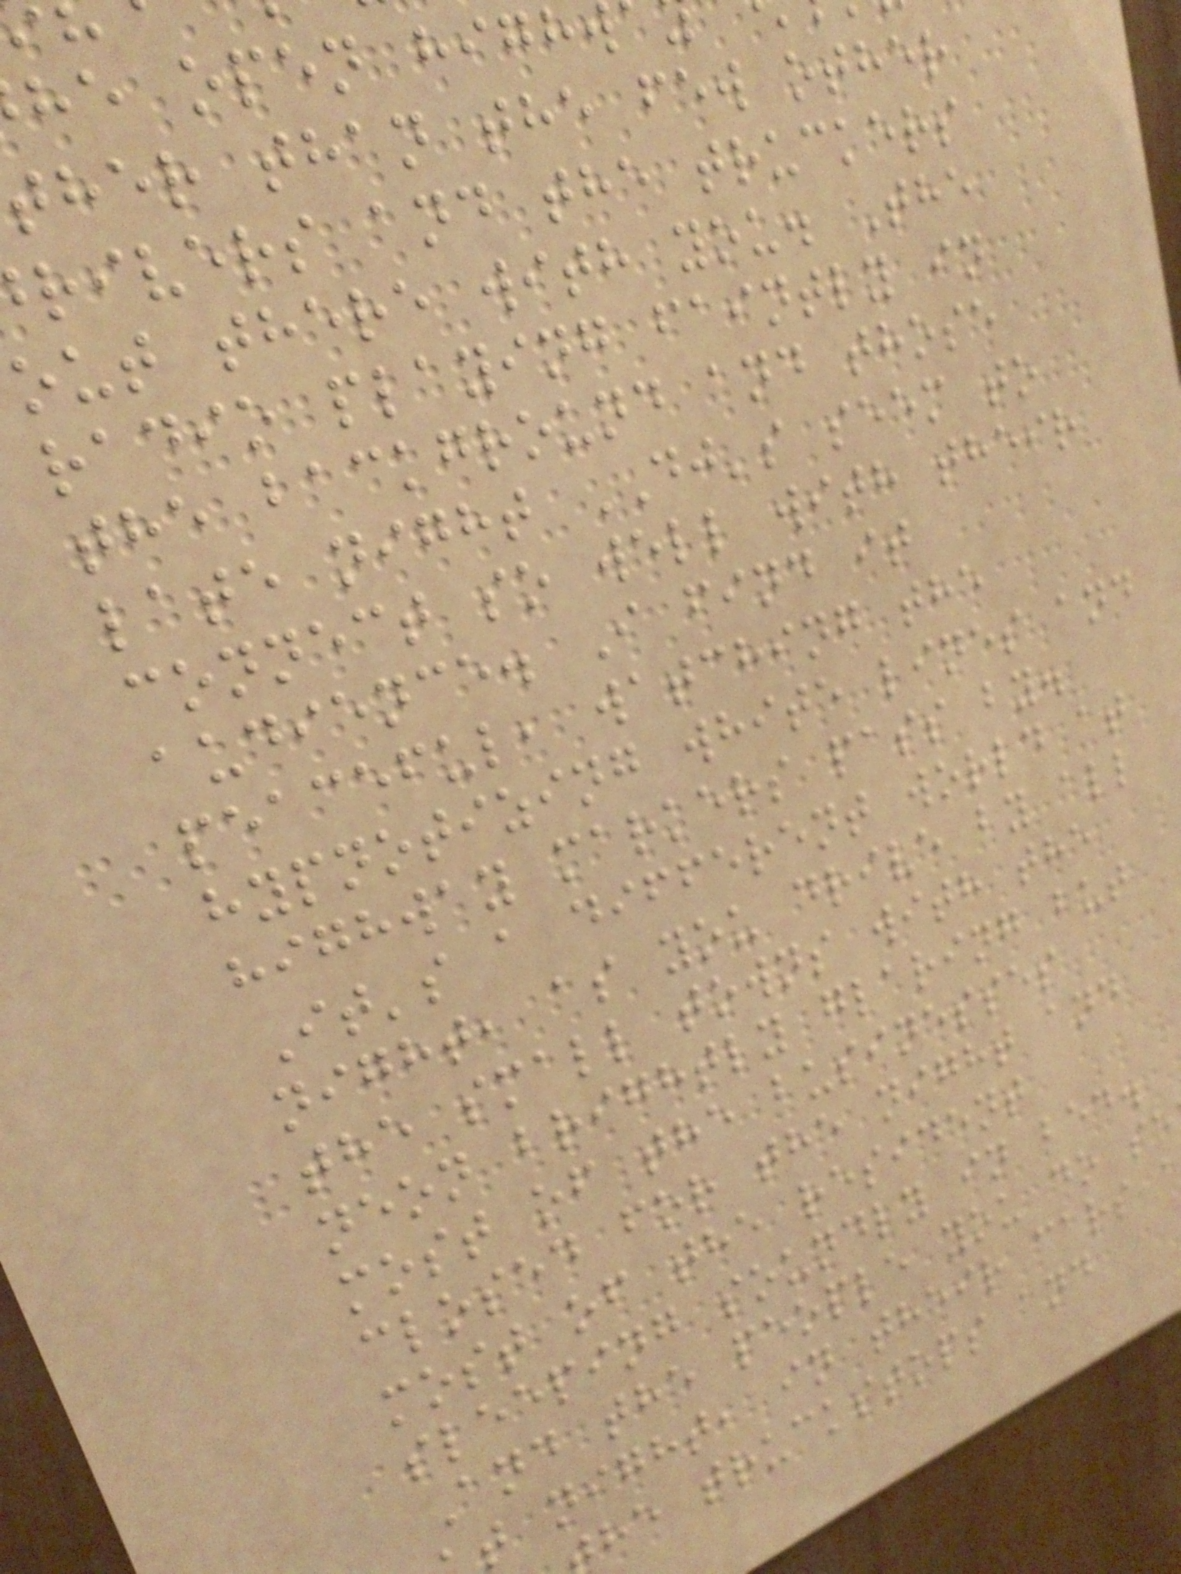he open high
ther than the few other
rivers and the truckers
out there with you. The
radio playing faintly in
the background and those
late night DJ's seem to
connect so well with their
audience. I find it
peaceful, watching the
hypnotizing white lines and
highway markers pass by.
It's a different world at
night, as you drive by all
the small towns with the
neon brightly glaring but
most of the businesses
closed for the night and
most of the resident
sleeping soundly in bed.
And the people you do se
t night, in their cars
he truckstops and
